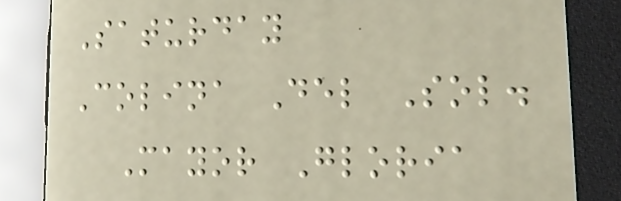Saturday
Colina Del Sol.
Mayor Gloria
